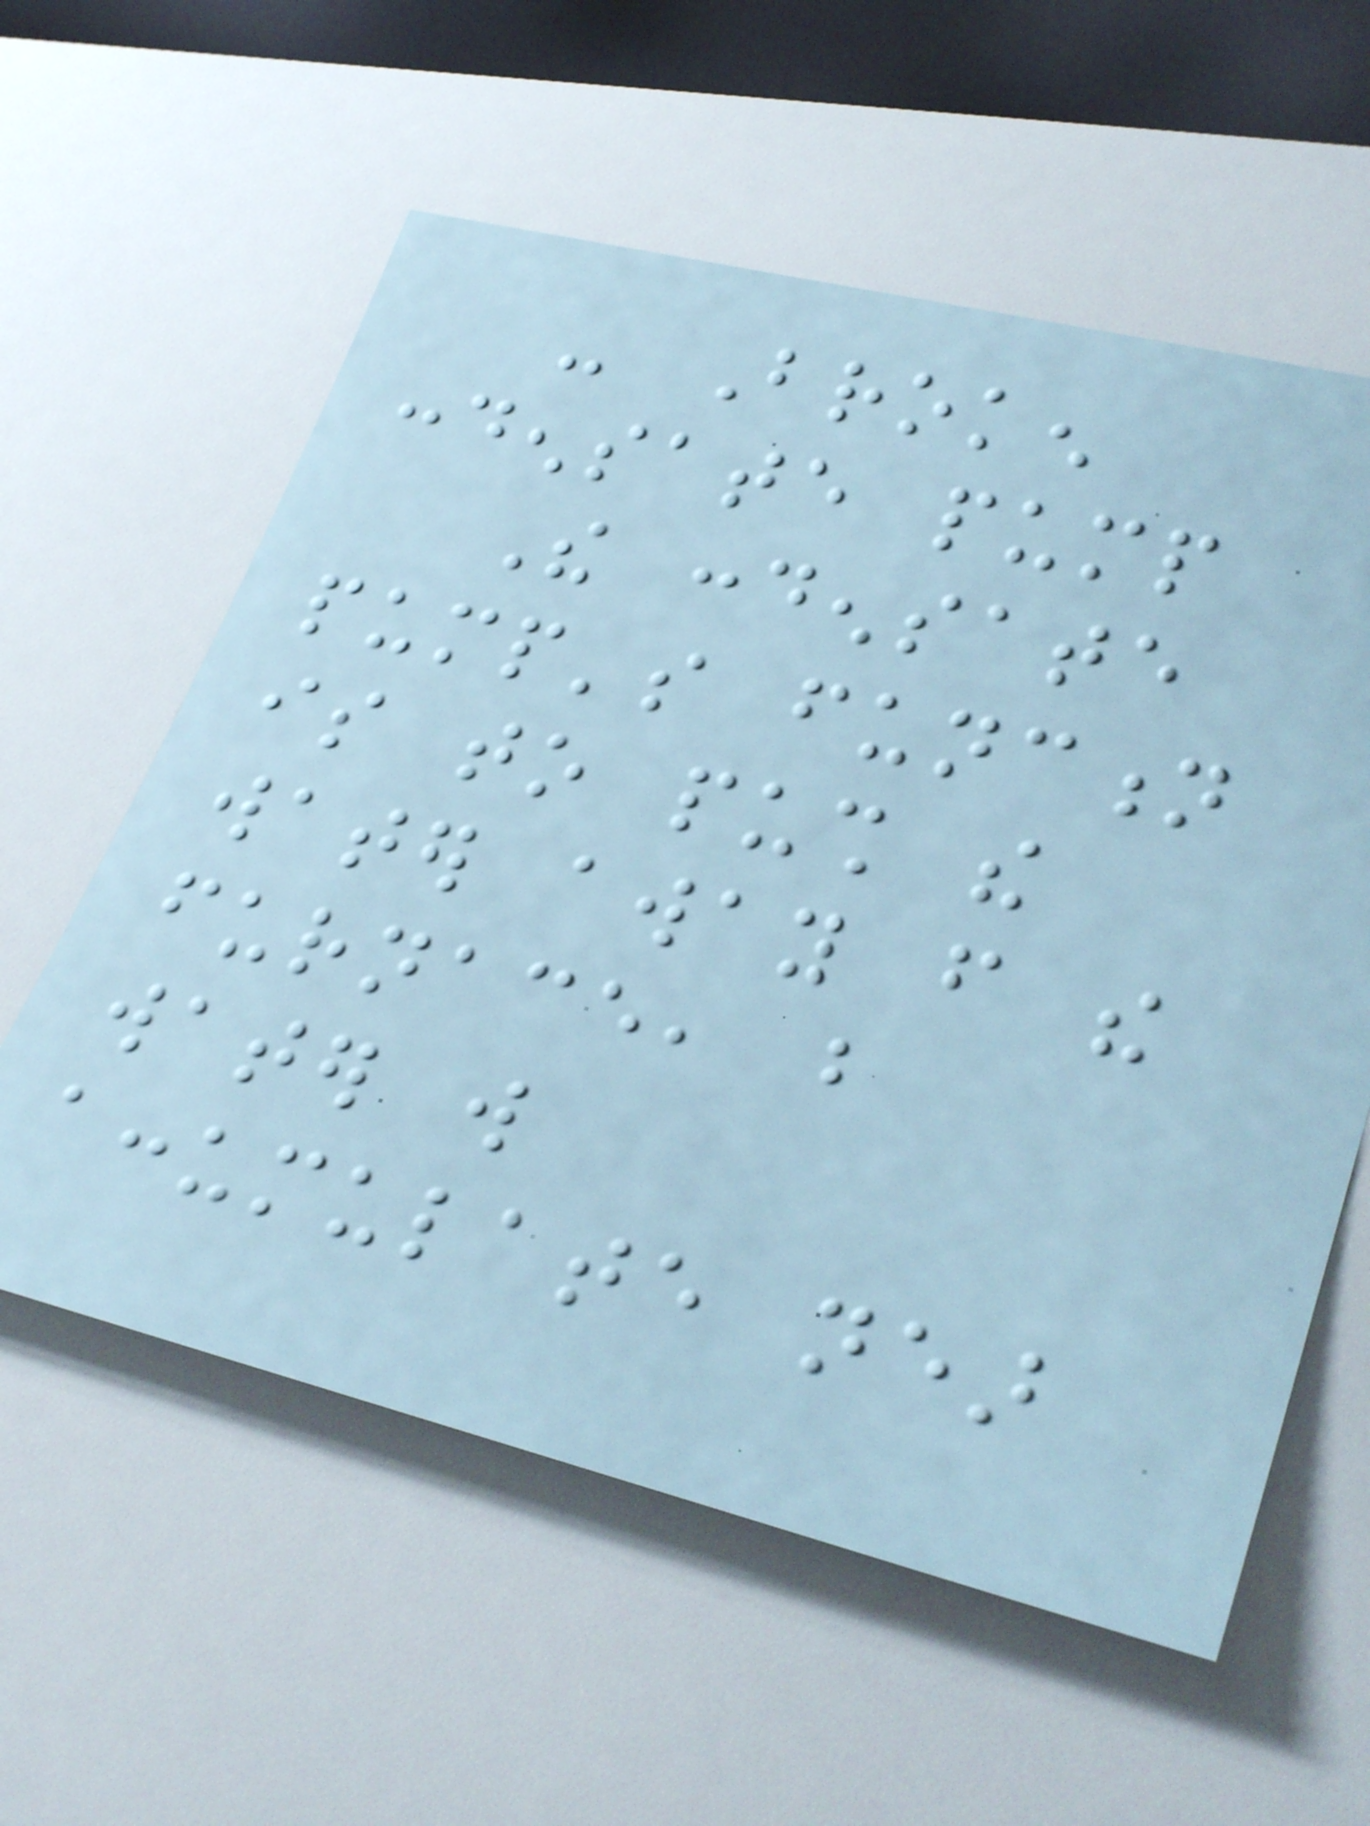- Broken
condensate pump
The condensate
pump's function
is to push the
water away from the
furnace, but
water will
accumulate near
